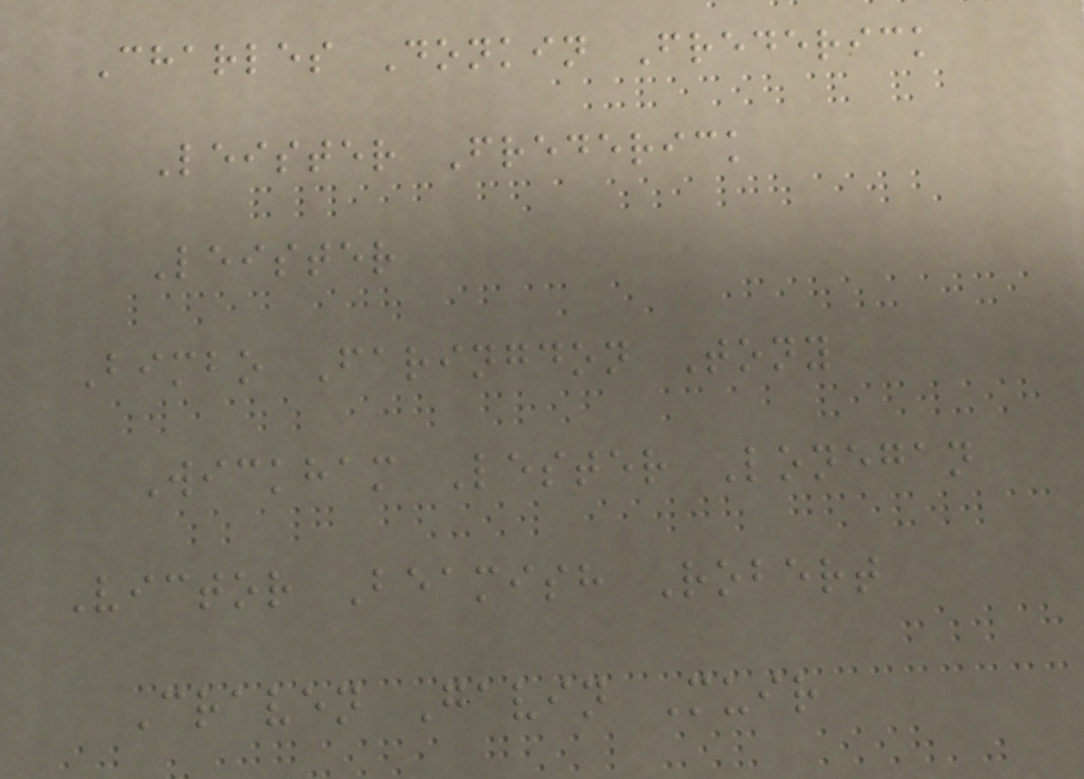Charles Donkin Frederick
Leister Frederick
Leister
Bimbo Faringdon Tony
Wickham Lester Lonegan
Victor Beamish Robert
Craven Gavin Muir
